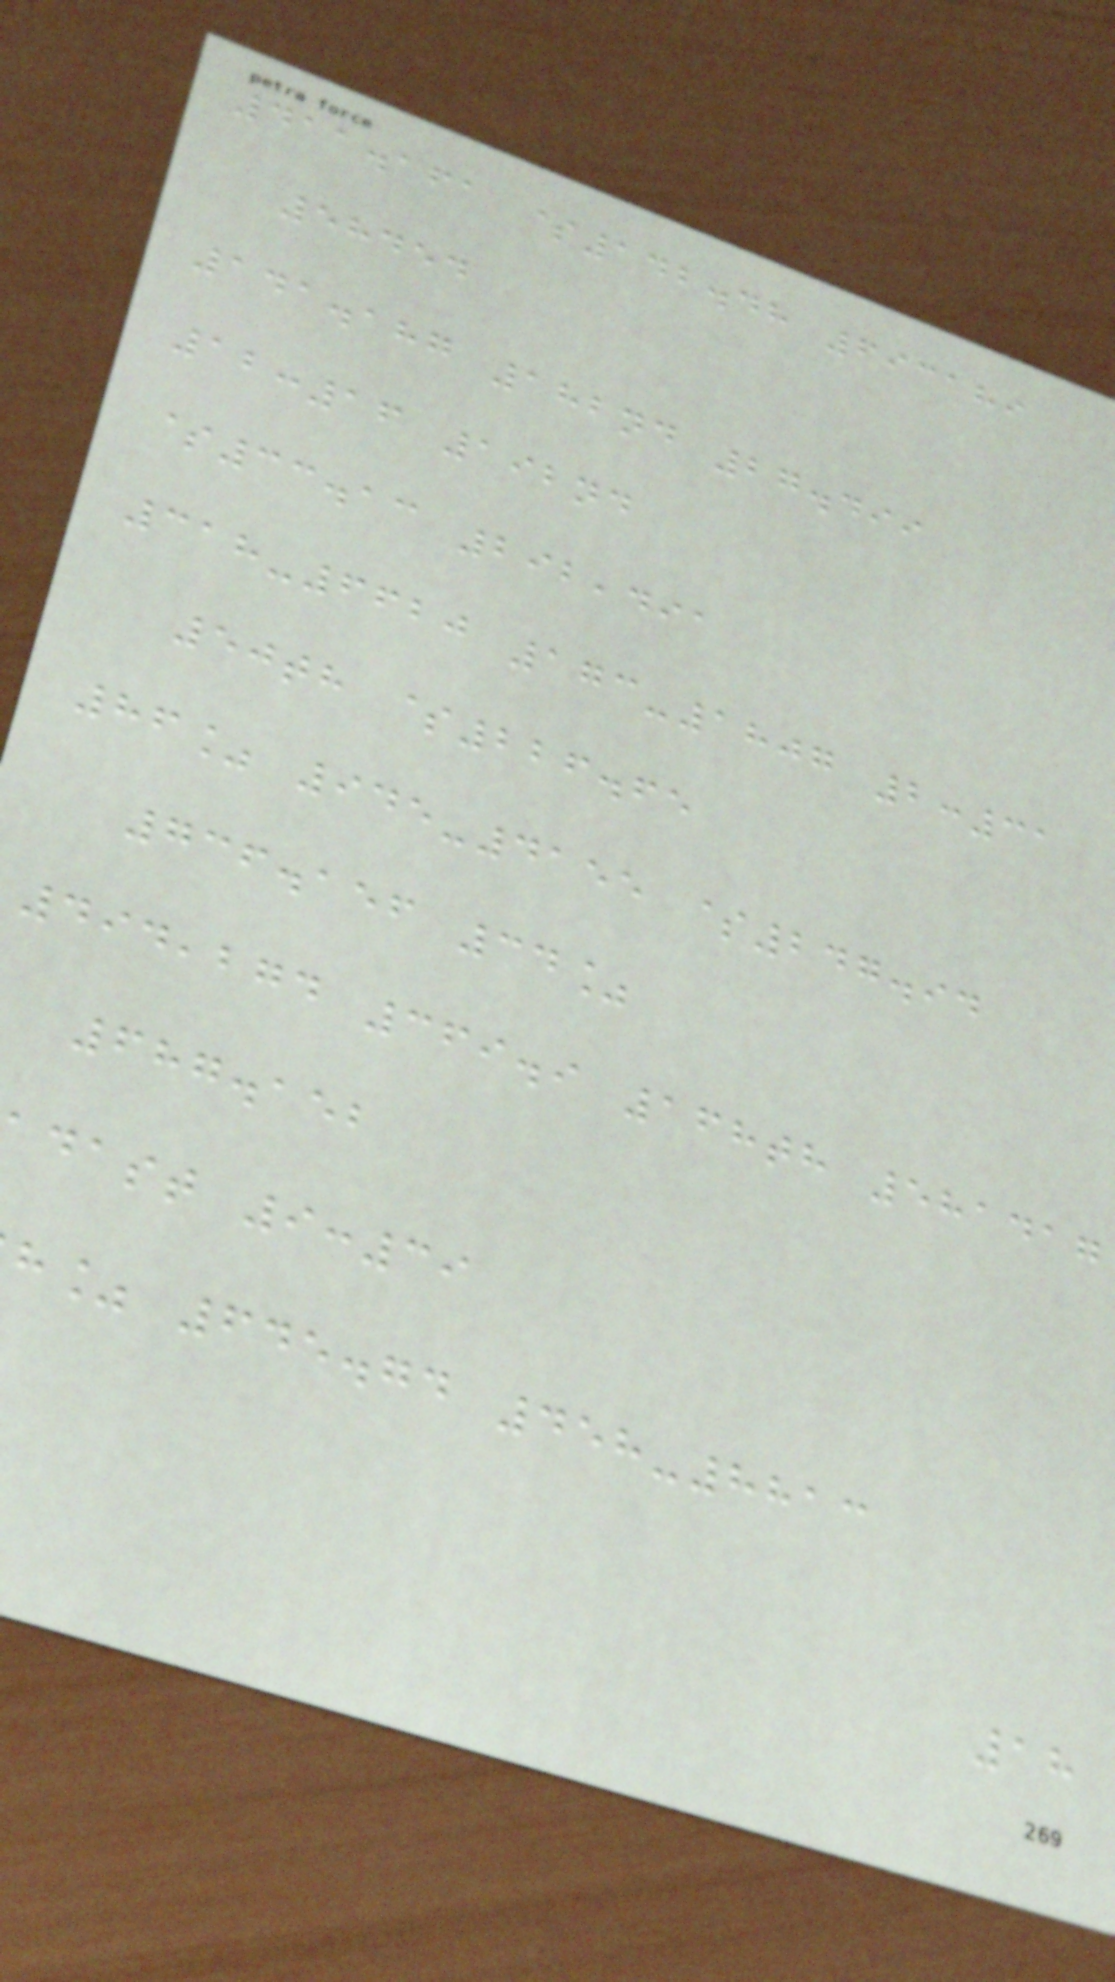411.161 $142.48 693189
58454
141.187 182nd 27.499
12:16 192nd
$33.13 292,491
318-6620 173-1807 2:31
50th $226.65
86% 945-4155 $247.94
736.156 34%
494,274 369.9 168th 581417
687.152
adast 9:39
h% 645.74 458-8813
18
